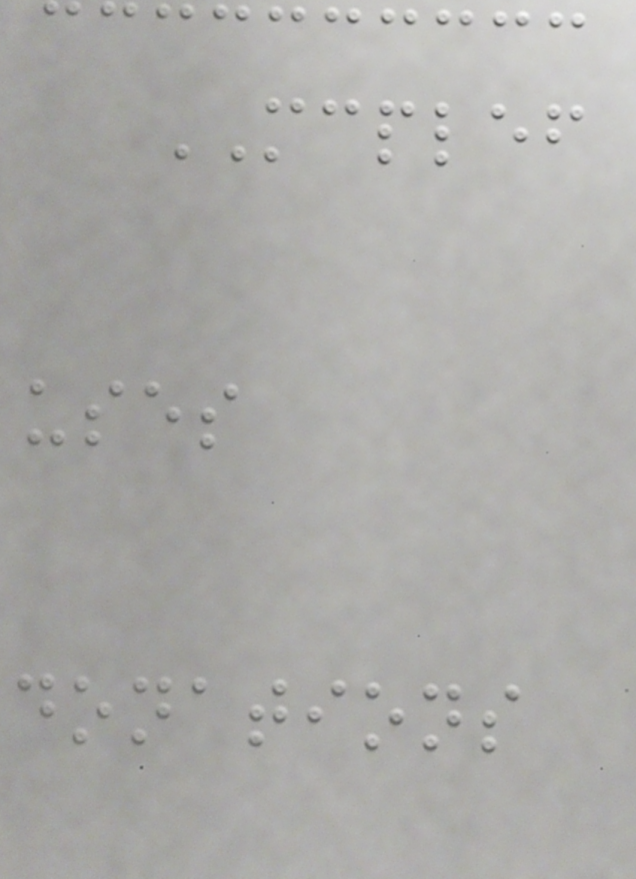MCPLEF
uses
donations
